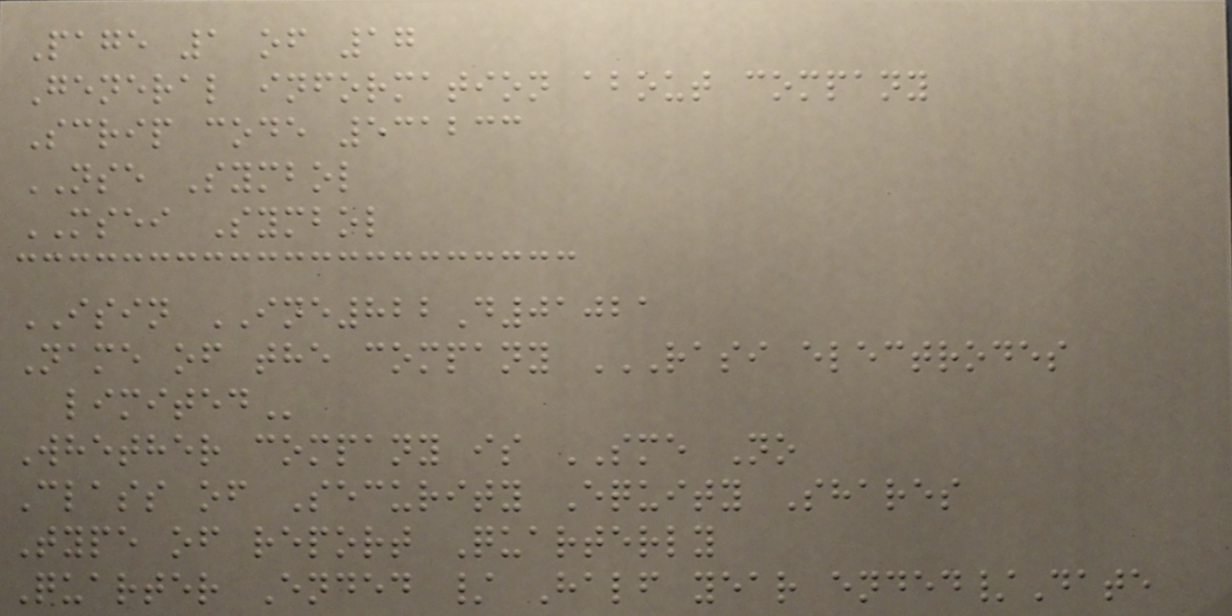Page 1 of 17
General information about company
Scrip code 531233
NSE Symbol
MSEI Symbol
ISIN INE822D01021
Name of the company RASI ELECTRODES
LIMITED
Whether company is SME No
Class of Security Equity Shares
Type of report Quarterly
Quarter Ended / Half year ended/Date
